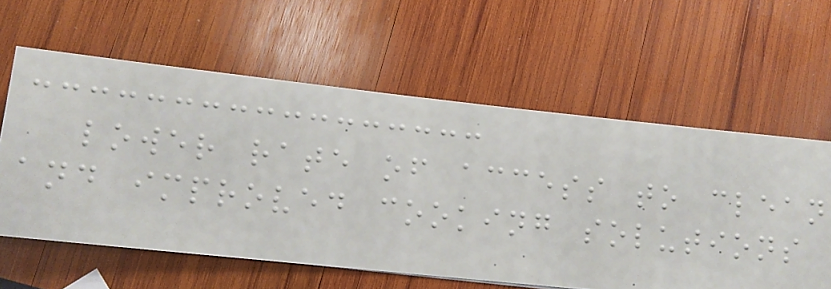lower rate of access to clean
and improved cooking solutions
